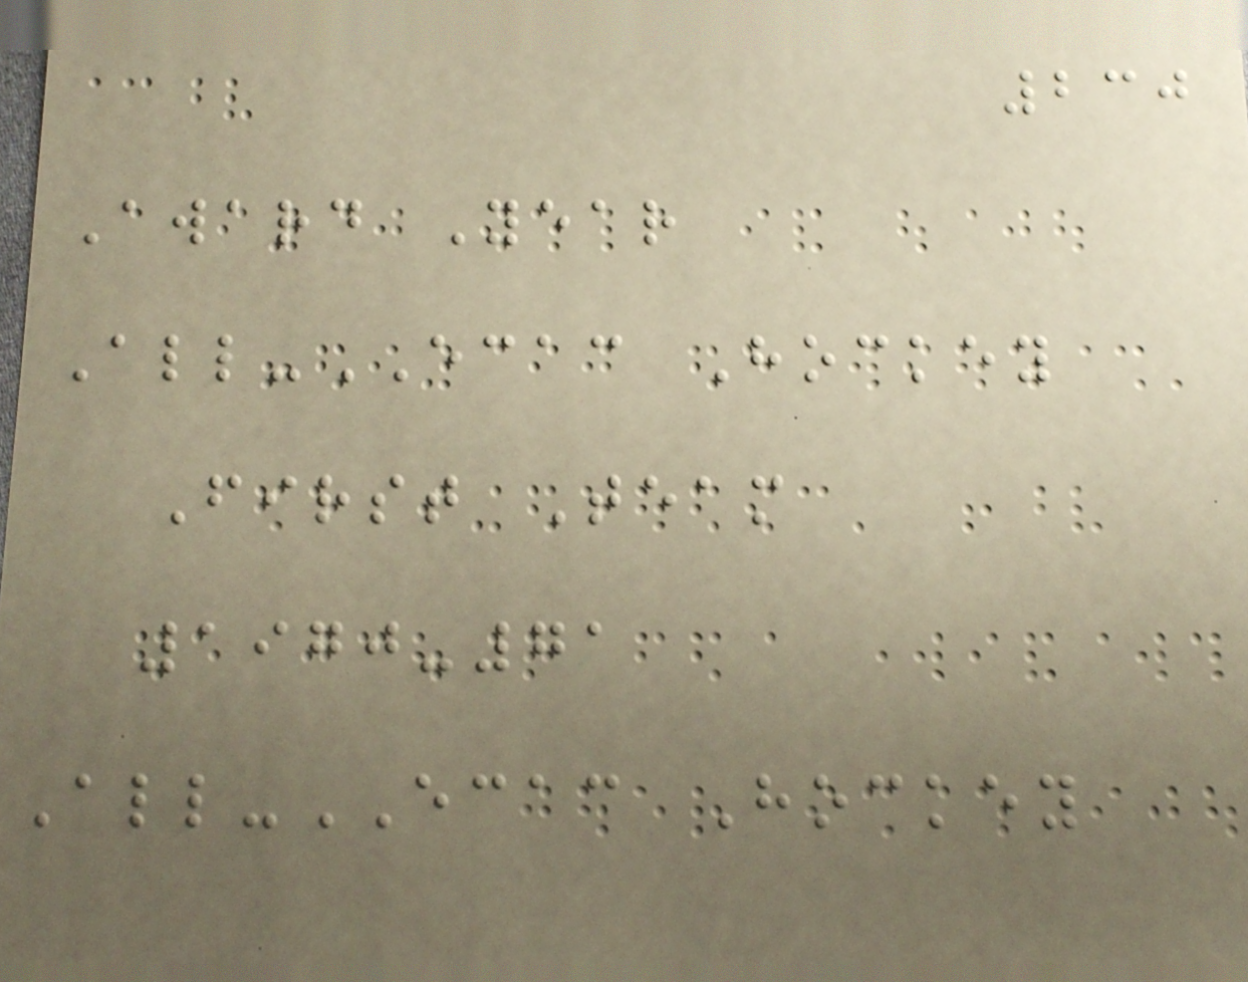230
Award Year
All-ECAC Hockey
First Team
1970-71
All-ECAC Hockey
